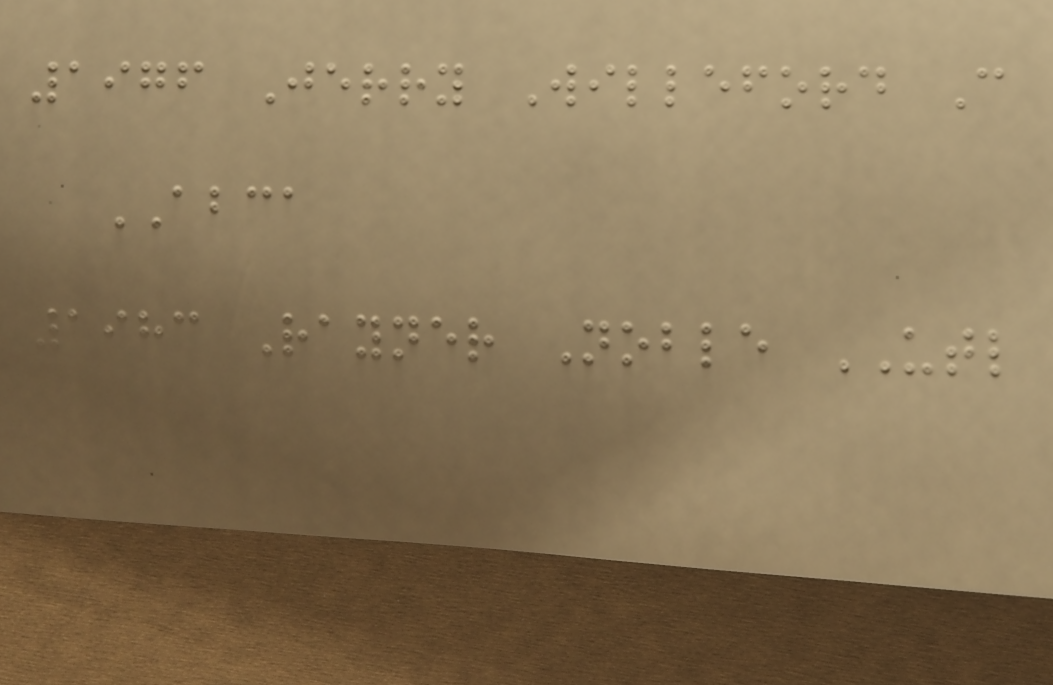1976 Jerry Willeford C
ABCA
1983 Rayner Noble UTL
